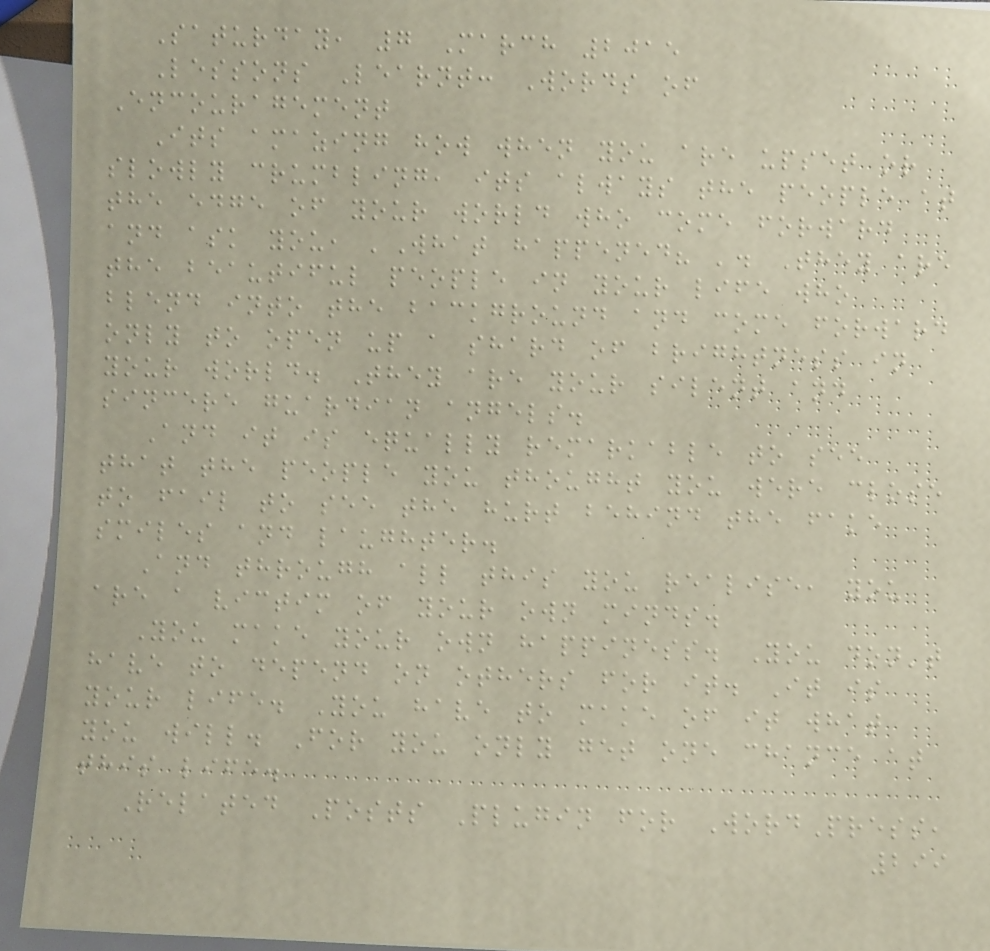Saturday, 7 March 2015
Lessons Learnt: Words of
Encouragement
Its amazing how when you are upset or
slowly crumbling, its always the people at
the edge of your world who come forward
and ask you, 'What happened? '. They are
the beautiful people in your life who
blend into the background and come forward
only to open up a shard of brightness in
your world. They are your silent and
sincere guardian angels.
And it is equally remarkable to see
that the people you thought you were close
to fail to see the hurt behind the fake
smiles and laughter.
And through all this you realise, you
are a victim of your own minds.
You make your own happiness. You don't
have to depend on others for it. It is
your life. You have to make of it what
you will. For you only get one chance at
this life.
Related Posts Plugin for WordPress,
299
